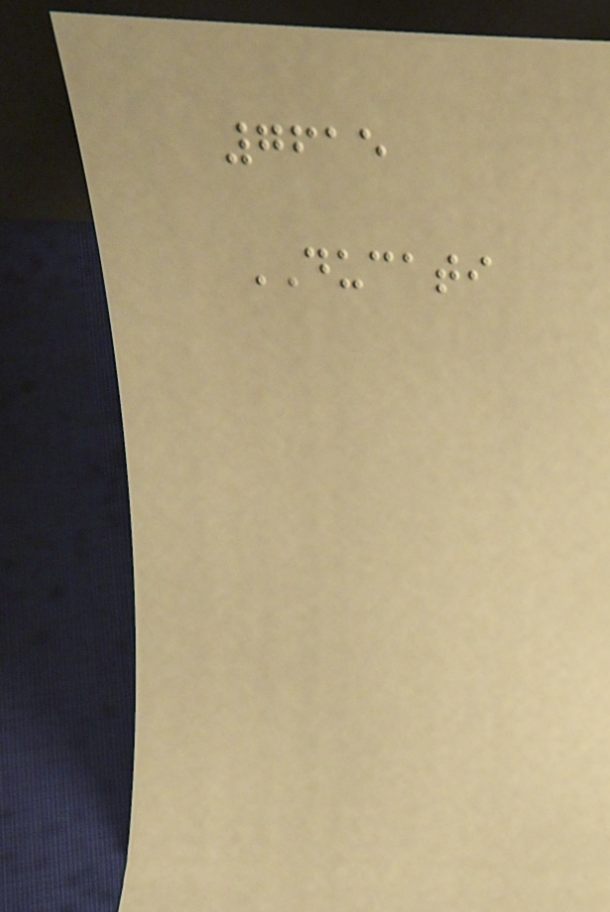7615
DUCATI
